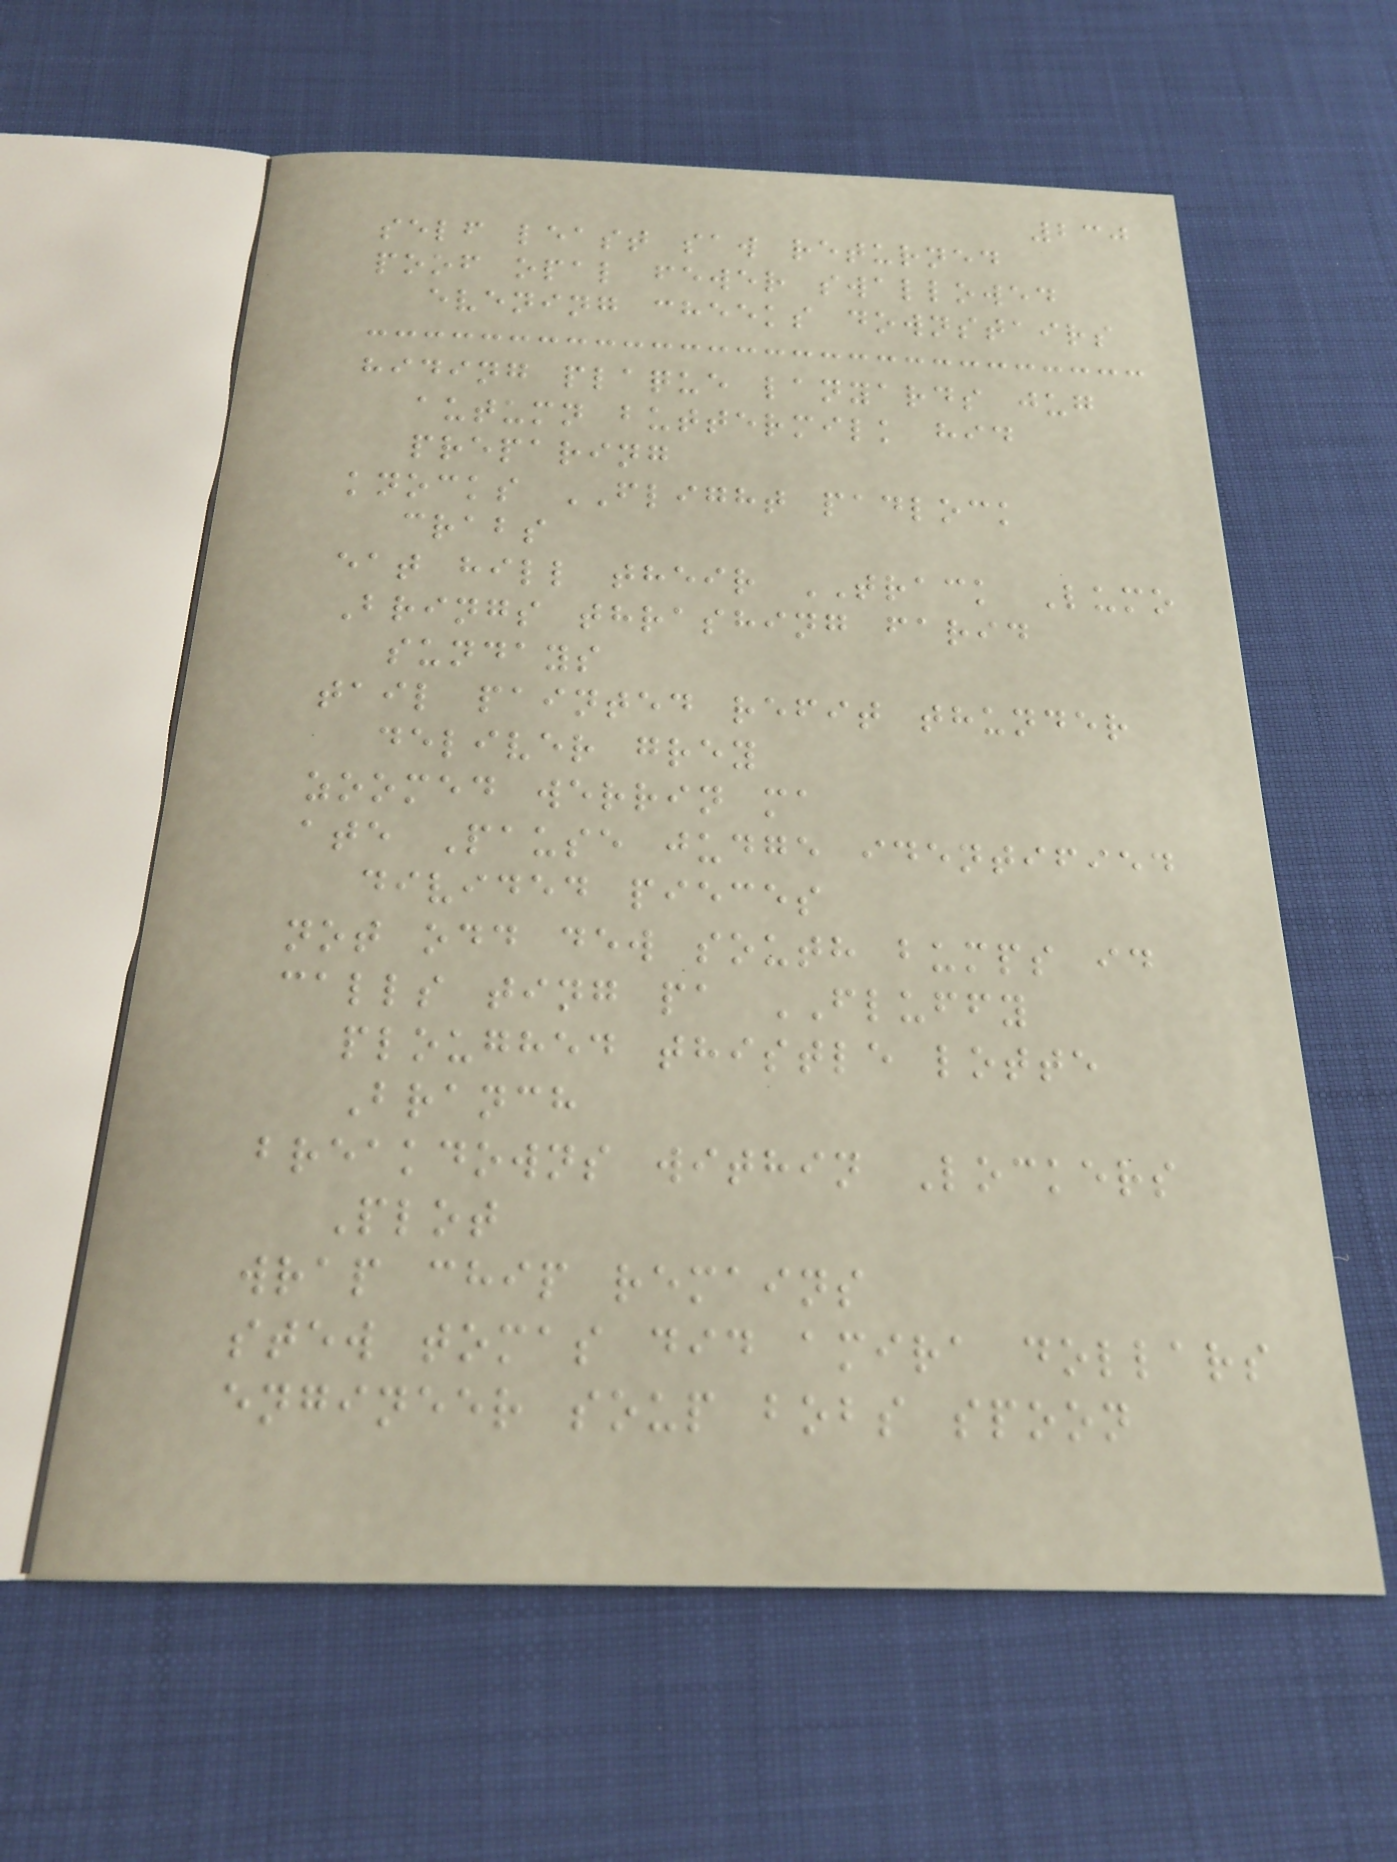230
self least saw returned
poof opal fewer swallowed
evening cheeks downstairs
hiding plaque lanyards jug
autumn buttermilk hid
preparing
knocks FLIGHT padlock
crabs
eat hill their TRACK Lumo
Brings thrashing farid
sundays
tail painted refit thunder
deliver grey
zoomed werrin ma
ate Pause judge identified
divided pieces
not odd dew south bumps id
calls ting pa FLUFFY
ploughed thistle lotte
Branch
breakdowns within Lockers
Plot
wrap chip remains
stew tomas did amira dollars
engineer soup bobs spoon
